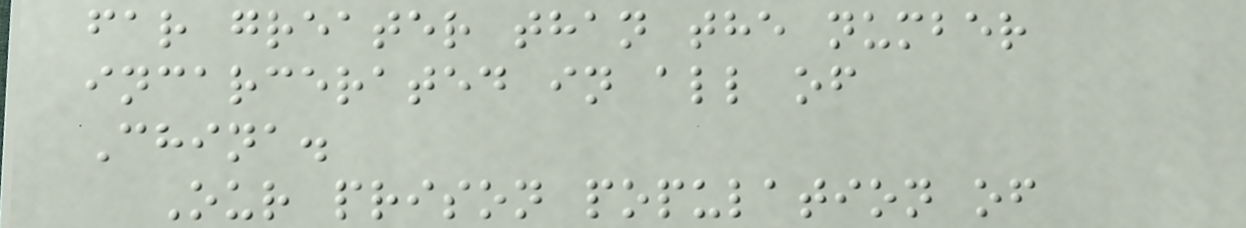far greater than the number
incarcerated in all of
China.
Our prison population of
